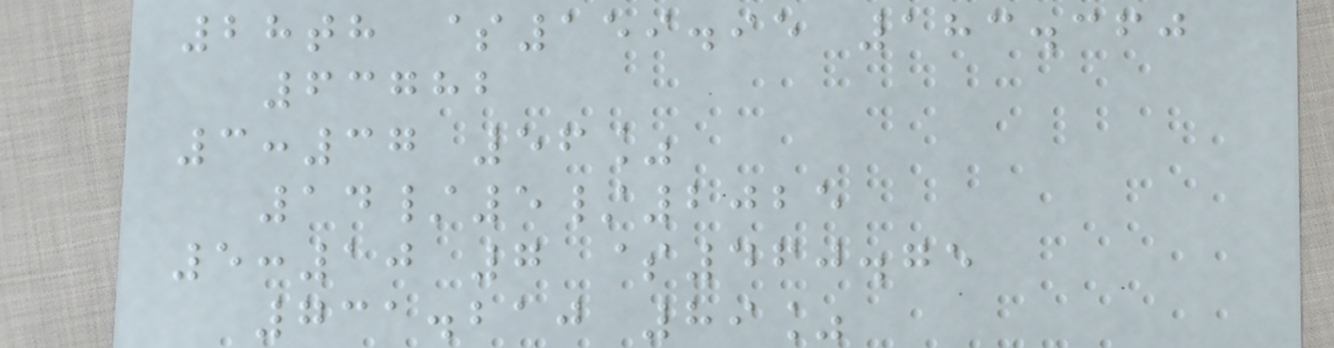28th $159.95 183.360
63782
3:37 56%
14/5/2025
5:10 7 $460.75
731.210 89%
